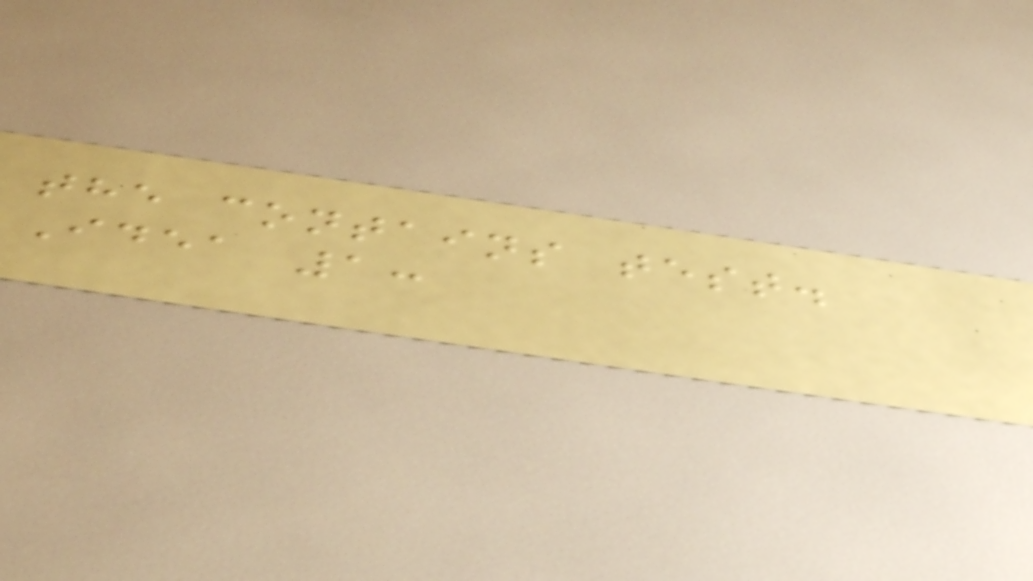the contains test.
Idea 1:
